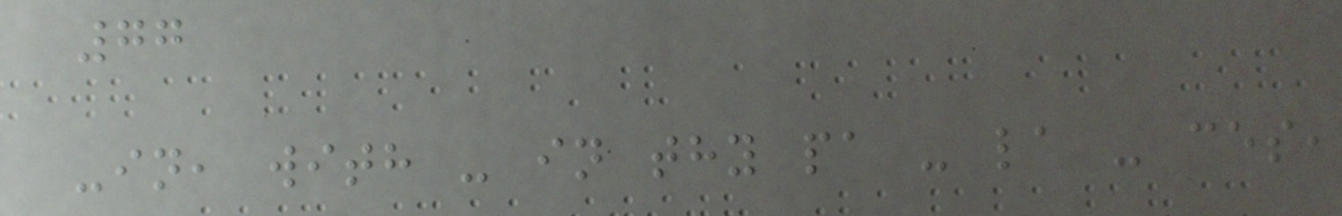77
-in, with - in thy pa - la - ces,
